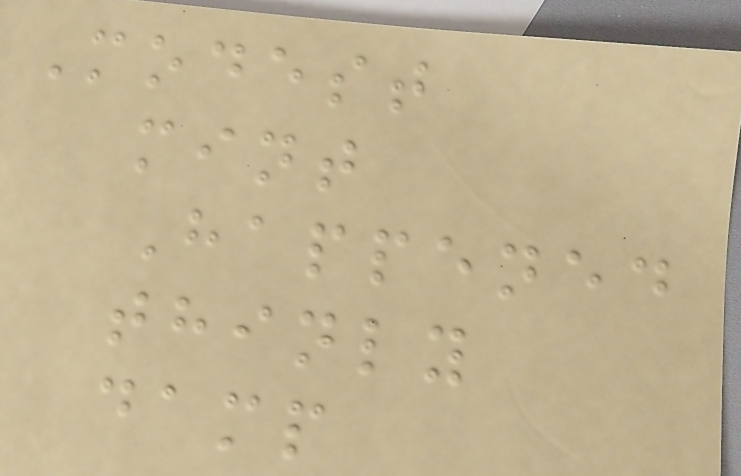Modest
mint
Happened
thinly
damp
